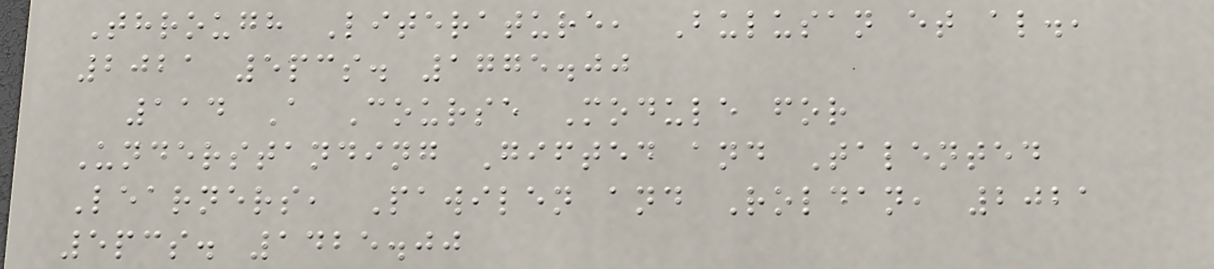Through Literature, Bulusan et al.,
2021 5pcs. 1775.00
114 A Course Module for
Understanding Gifted and Talented
Learners, Pawilen and Roldan, 2021
5pcs. 1425.00
